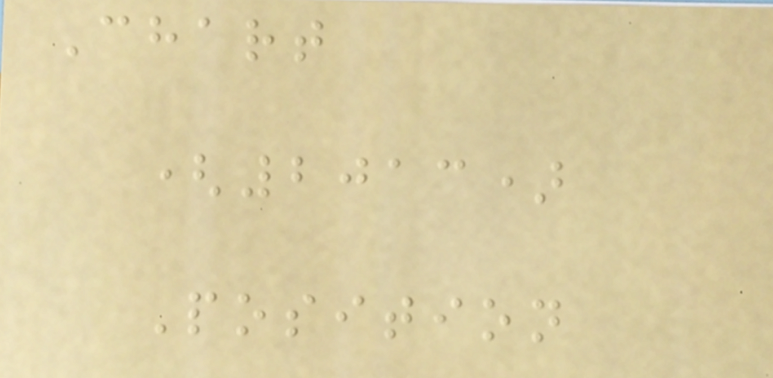Chart
(2013)
Position
